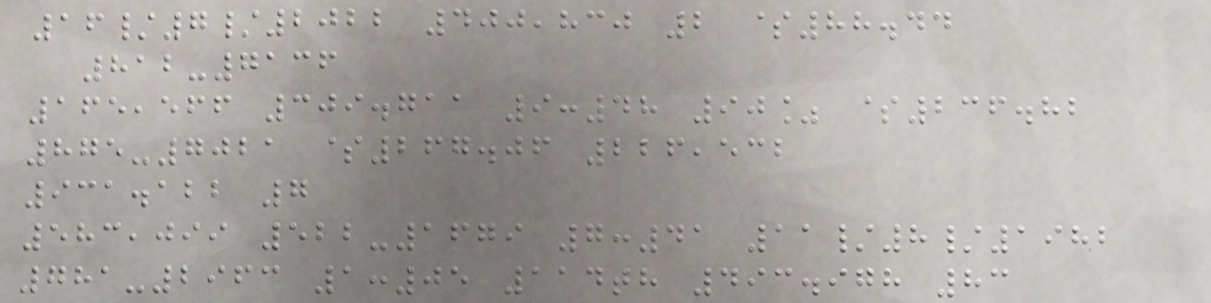16/7/2022 400,830 2 $88.44
812-7136
165,566 309.711 9:48 90% $236.82
875-7021 $267.06 226,532
931.122 7
583,099 522-1679 7:41 11/8/1982
781-2963 1:05 114th 493.978 83
